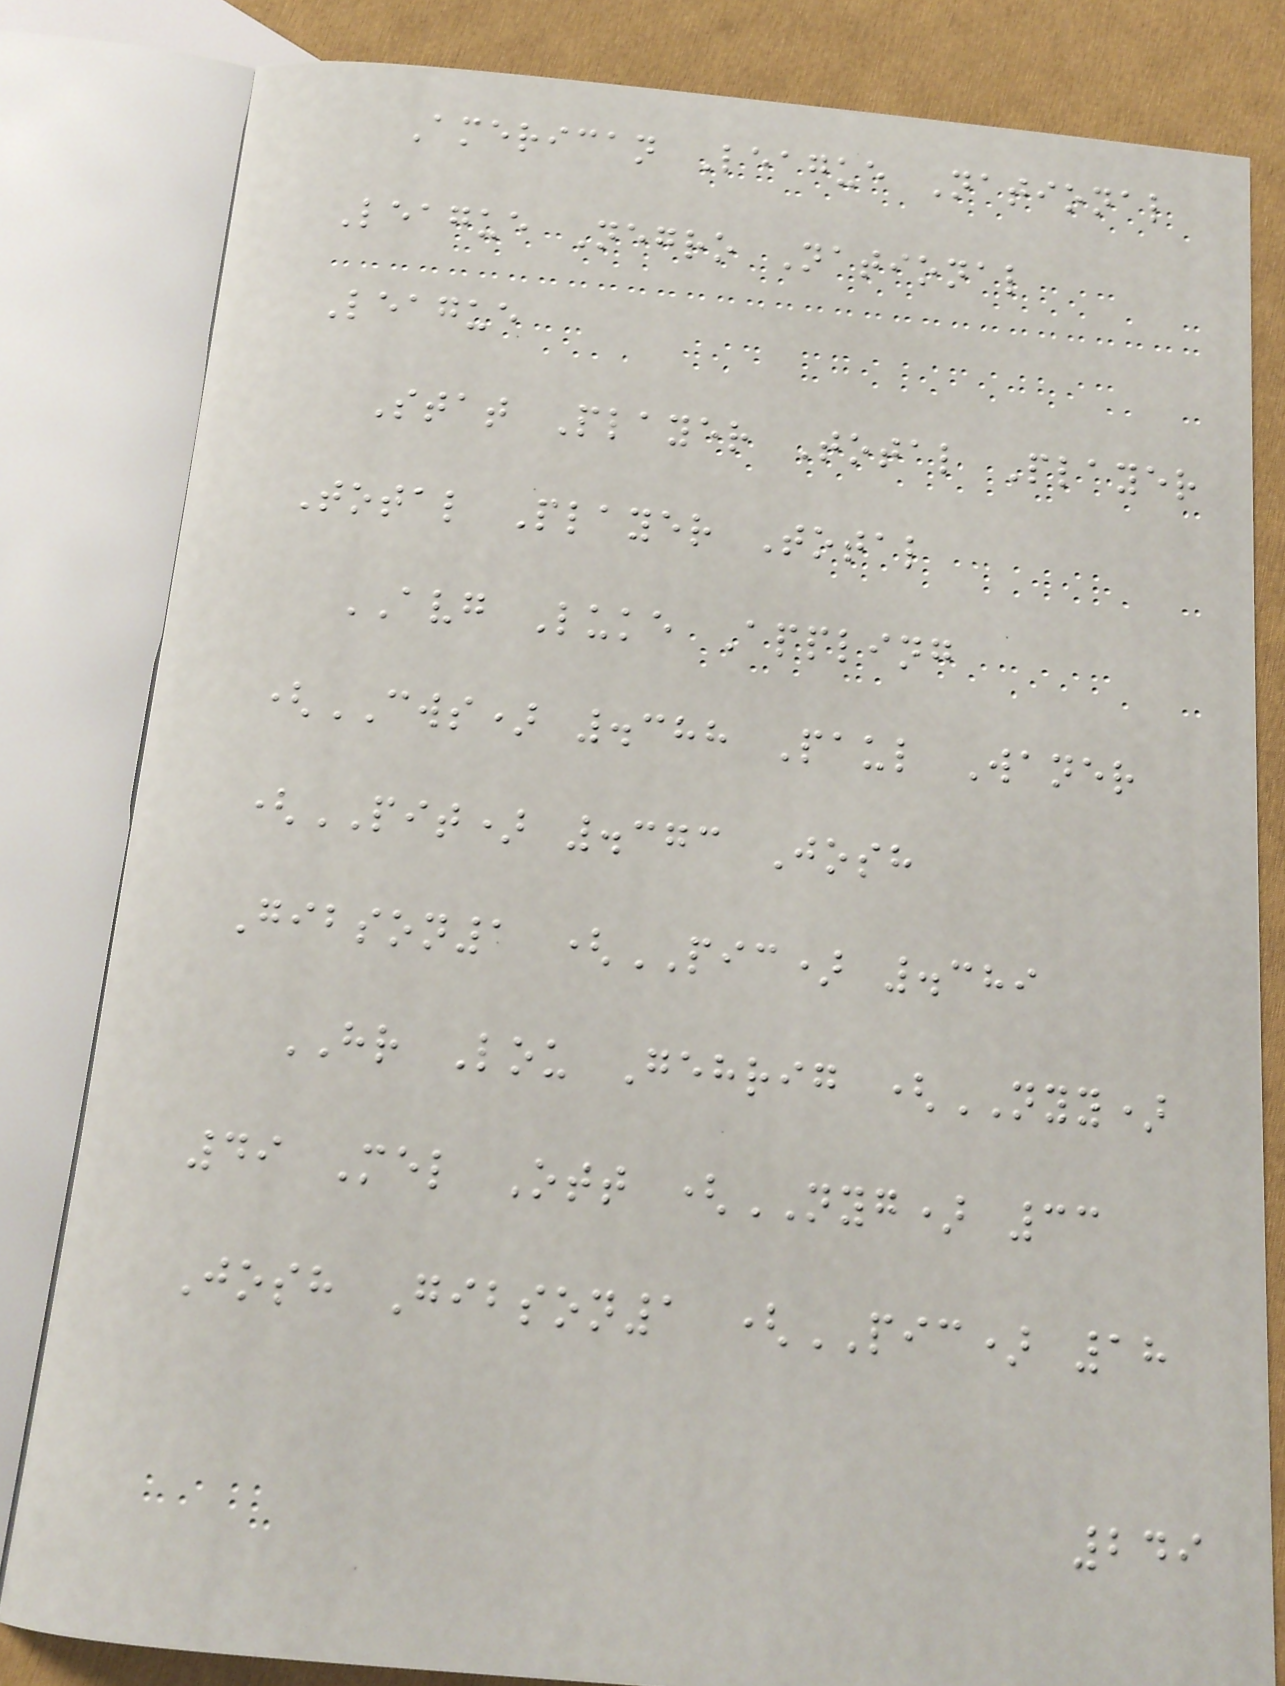American League National
League Negro National
League
Stat Player Total Player
Total Player Total
AVG Luke Appling
(CWS) .388 Paul Waner
(PIT) .373 Josh
Gibson1 (PIC) .389
HR Lou Gehrig (NYY)
49 Mel Ott (NYG) 33
Josh Gibson1 (PIC) 18
249
